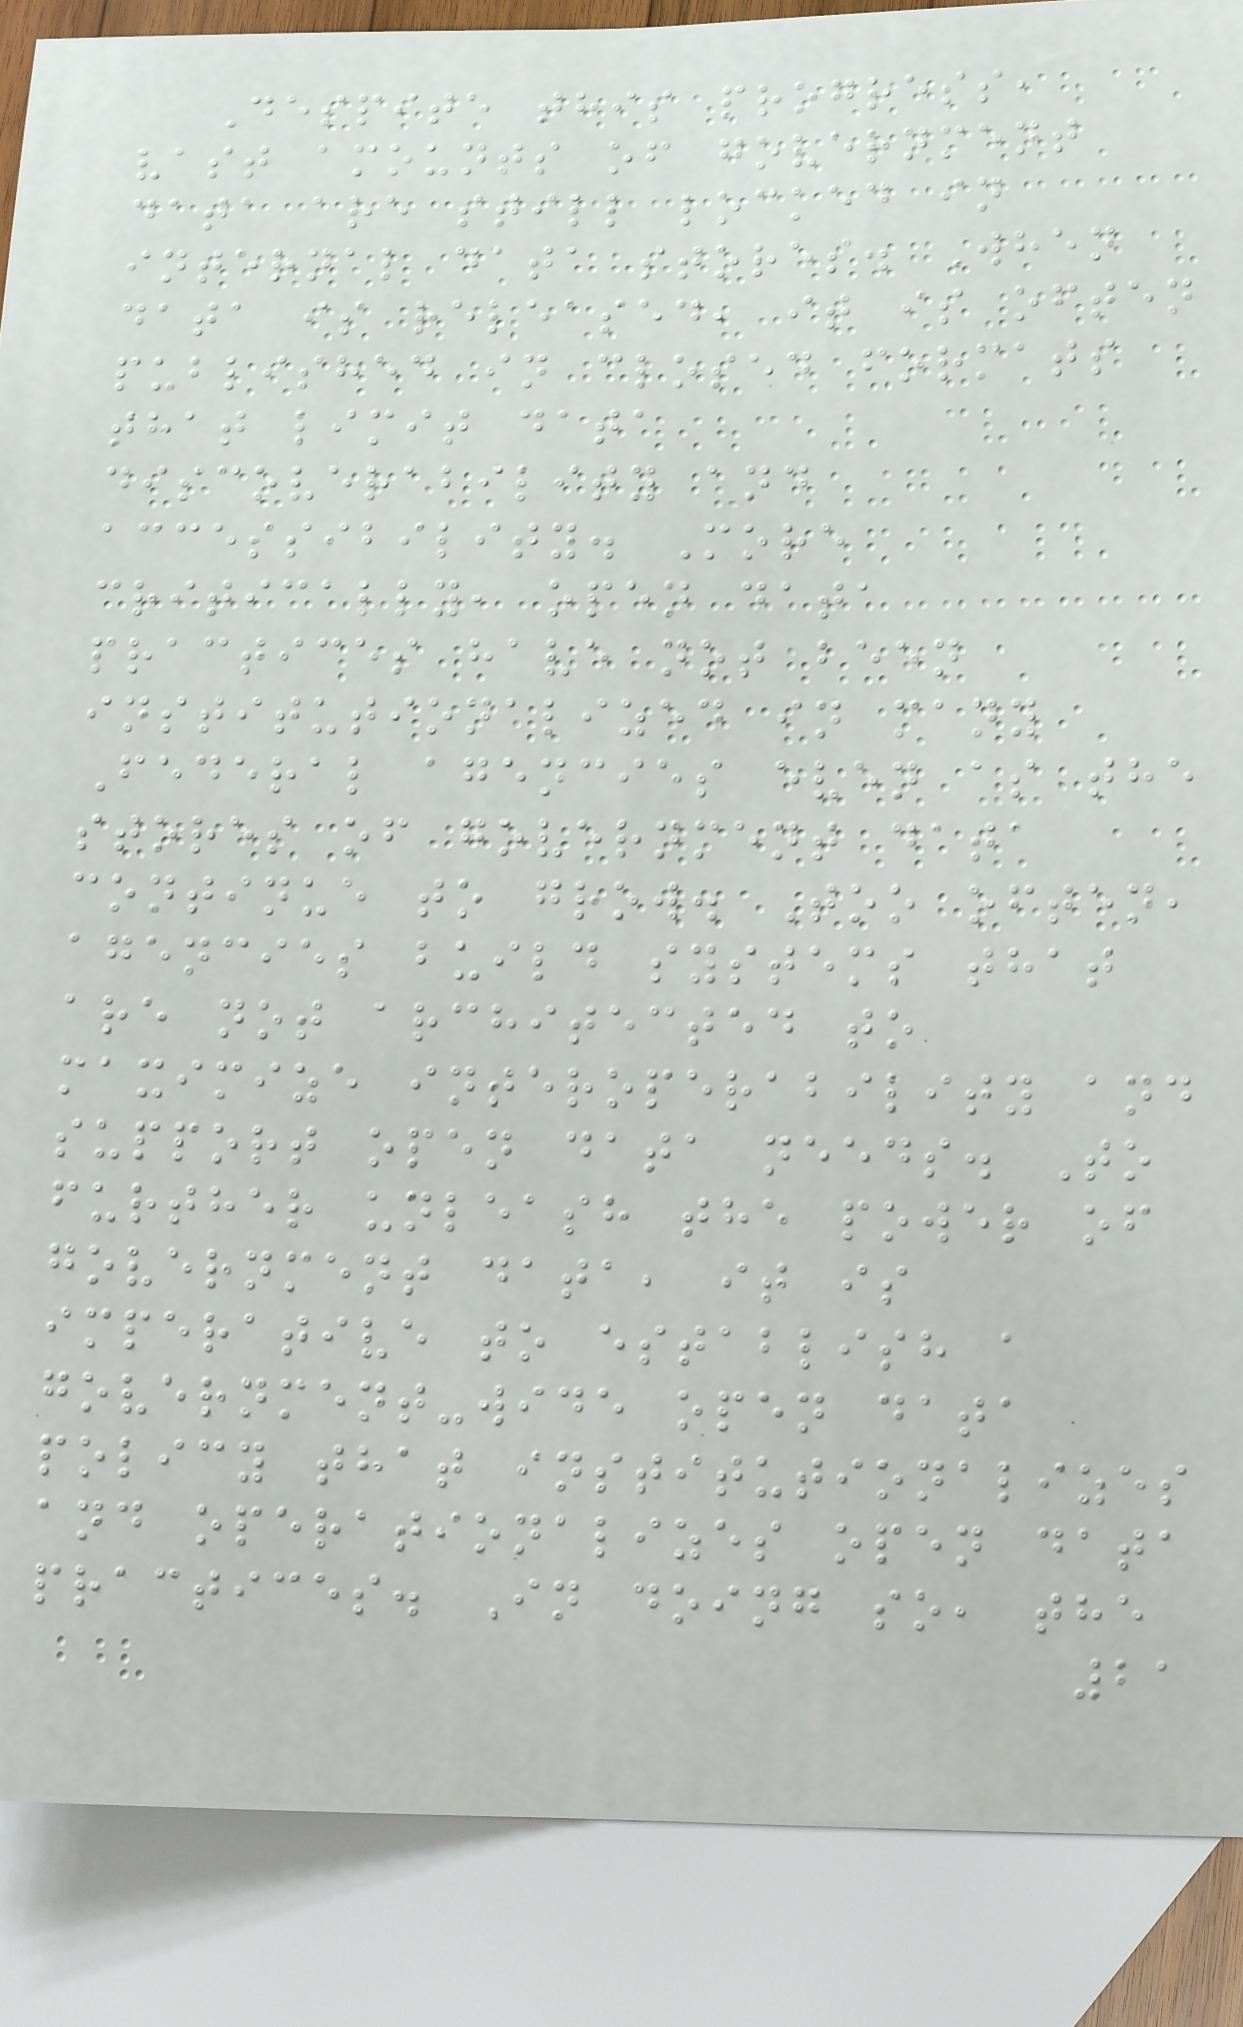Despite this progress,
vast amounts of government
data are still locked in
internal data stores. When
data is released, it is often
published in closed formats
that limit data
discoverability and
accessibility. More
critically, open data
practices have not been
institutionalized in many
Federal agencies even as the
stores of government data
continue to grow. Too often,
agencies build systems that
are not architected to
maximize interoperability and
support open data needs. To
further unleash the power of
government data, it is
imperative to establish a
government-wide open data
policy that institutionalizes
and operationalizes open data
practices. In doing so, the
21
